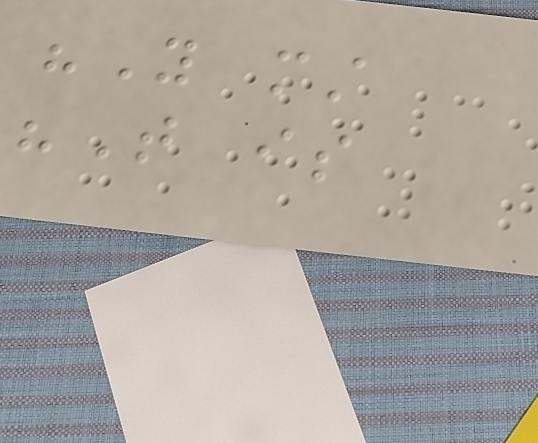"You must
"That is
